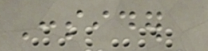Consider
